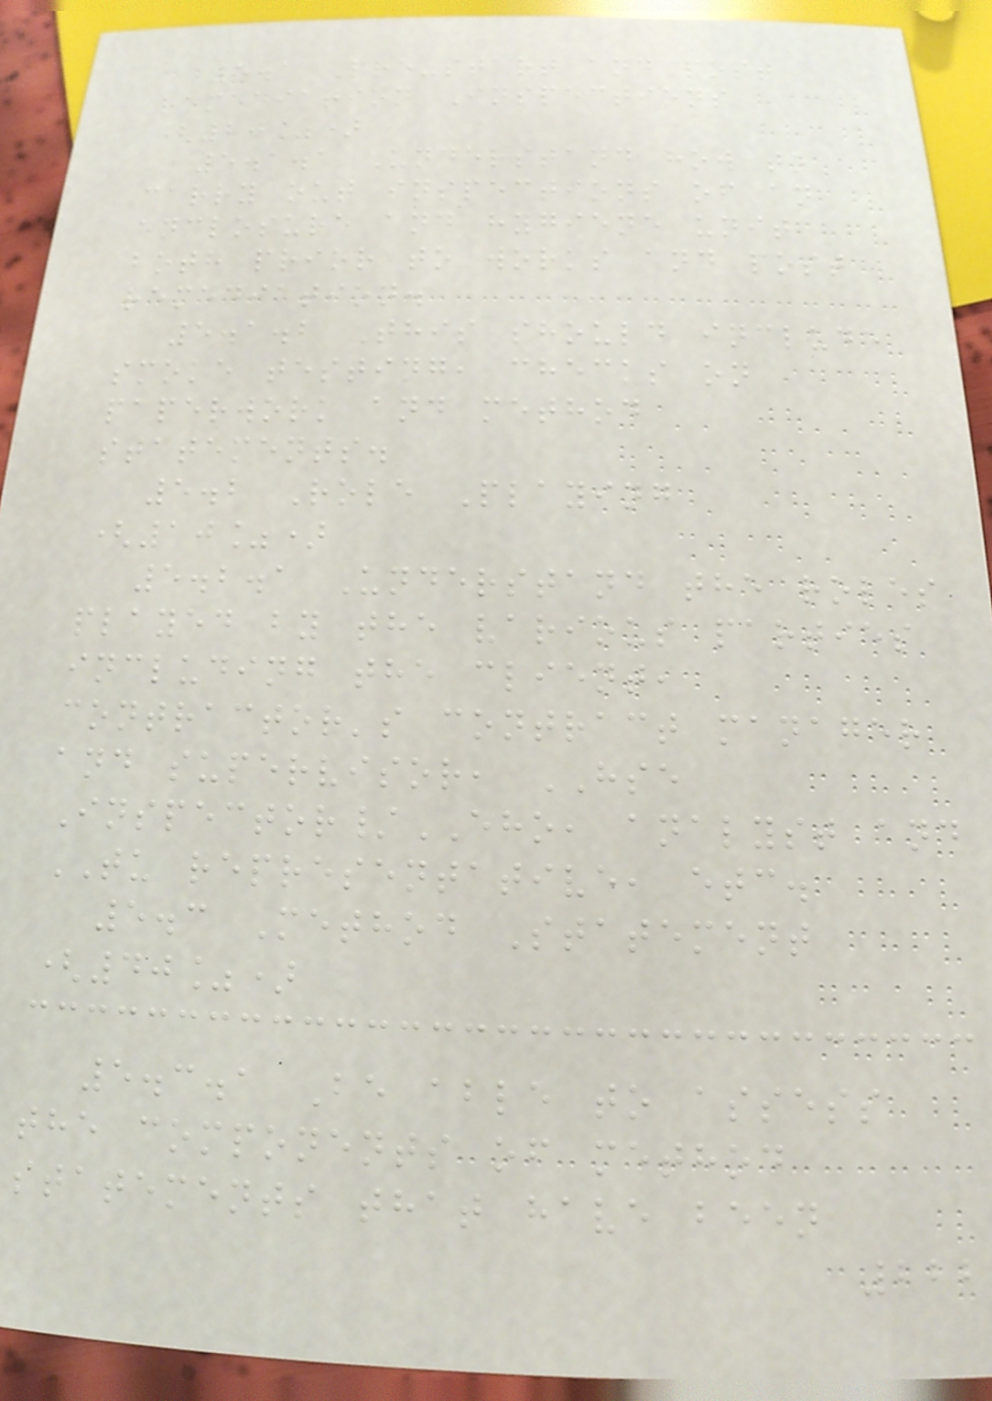5.1 Pre-start and post
remediation Inspections
(20%)
5.1.1 Understand how to
carry out inspections of an
enclosure and hygiene unit
both prior to works and post
remediation.
5.1.2 This should include
smoke testing, checks on
paperwork and method
statements.
5.2 Role Playing
(10%)
5.2.1 Understand the roles
played by the various parties
including the client,
contractor's contract manager
and supervisor, HSE
Inspector/EHO, analyst and
TU representative, etc.
5.3 Method Statement
(40%)
5.3.1 Be able to assess
the components of method
statements that have been
222
